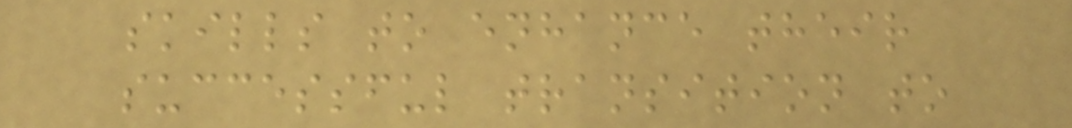skills to enhance their
successful transition to
